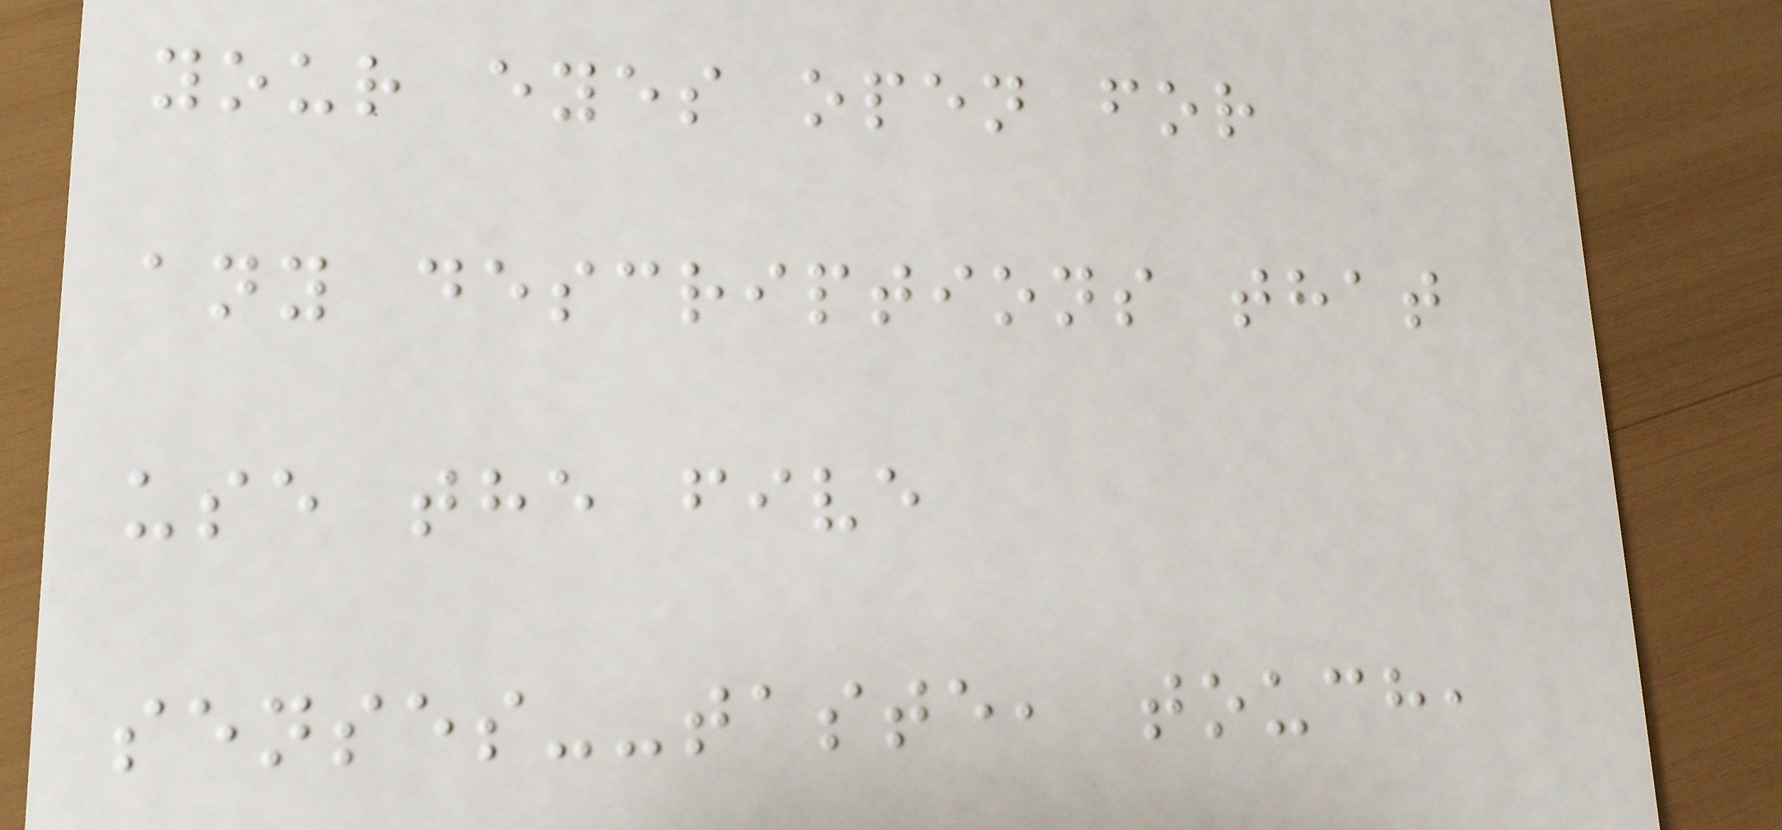your eyes open for
any descriptions that
use the five
senses--taste, touch,
